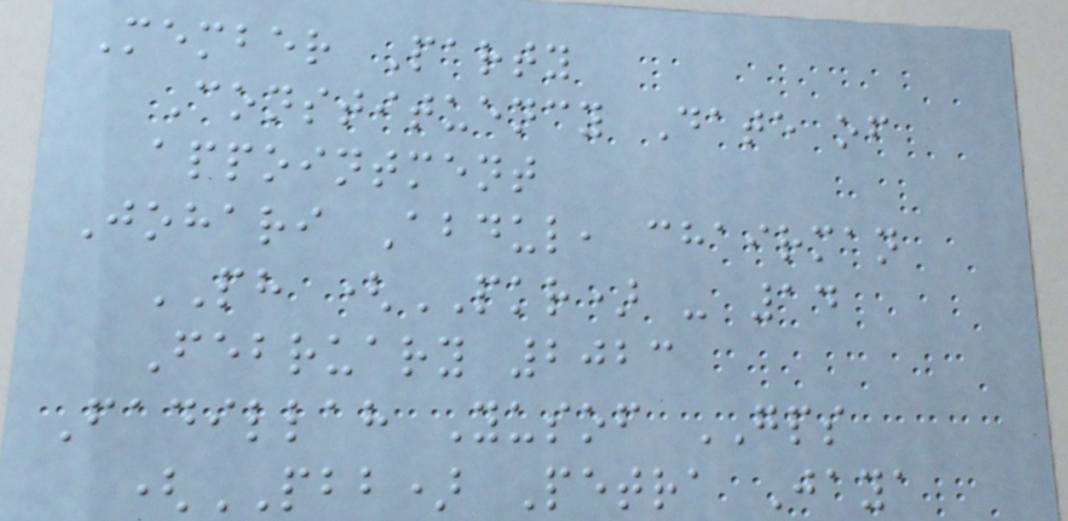Member Party
Constituency Date of
appointment
Johari Abdul, chairman
PH (PKR) - 14
February 2023
Fadillah Yusof GPS
(PBB) Petra Jaya
